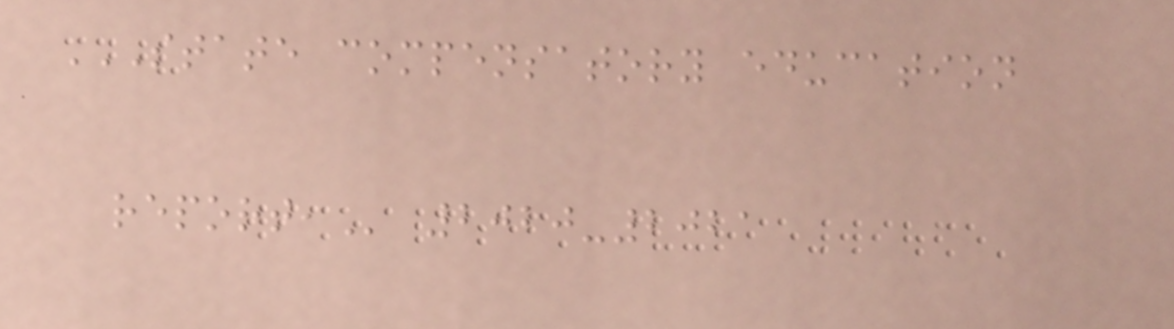STATE COMPENSATORY EDUCATION
REPORT, 2020-2021
